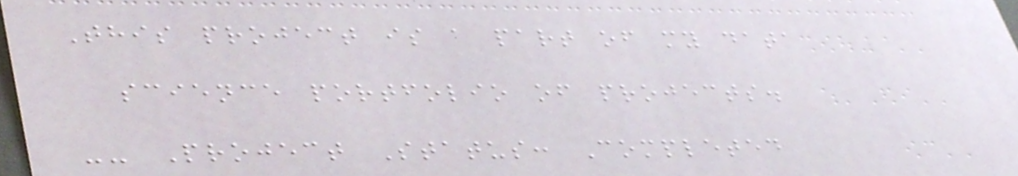This project is a part of my data
science portfolio of projects.
-- Project Status: Completed
